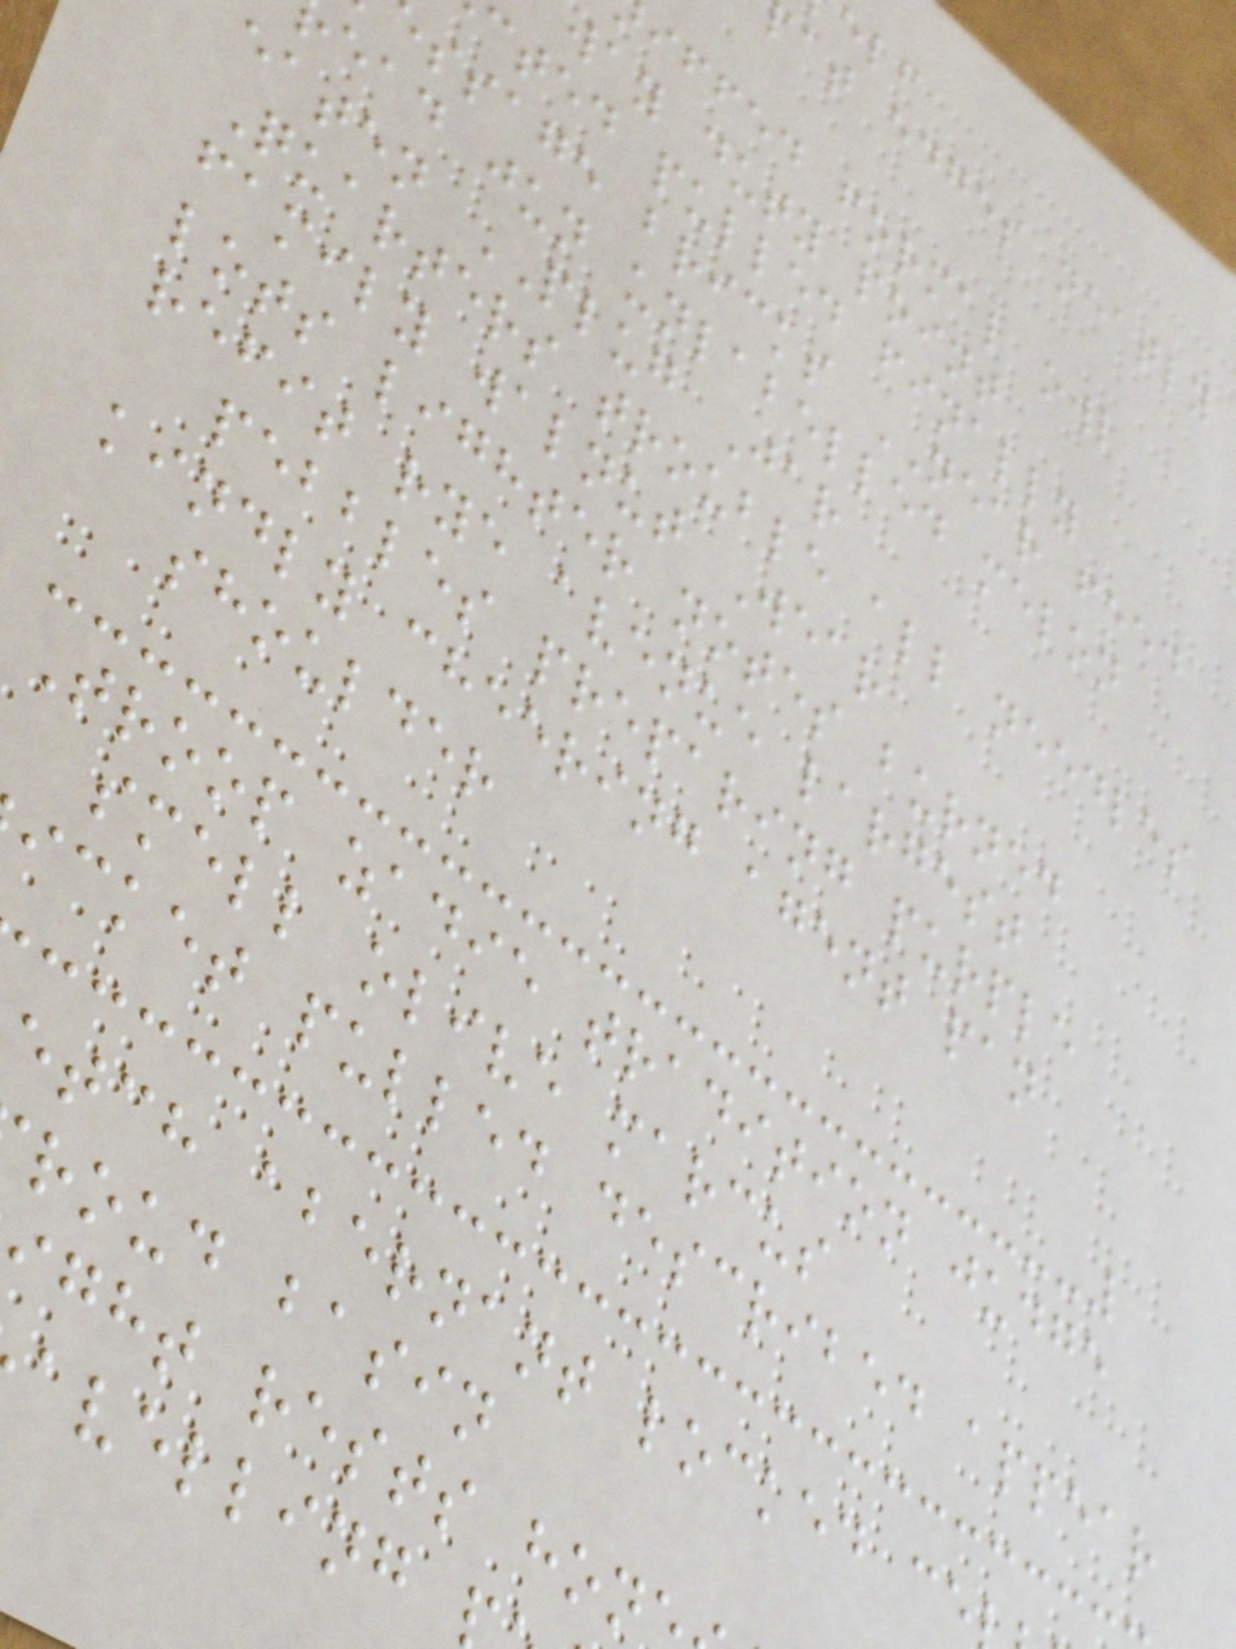at edges neatly
iffed formal owl
way duty point
cted pulled finally
ssage bricks NEAR feed
ead jun unlabelled melon
eaten PLUG Jar
Quarters trouble all needles
family walnut Wear
lots lighter notes burned
refit rye avenue largest
pebbles preparing purple
kindly cheering agent pan
shoulder
Troop zadie tradition judge
smell olive marcus
icket pulled described appear
etch abernant locked ce
roud basin
ght rests hon
avelling
